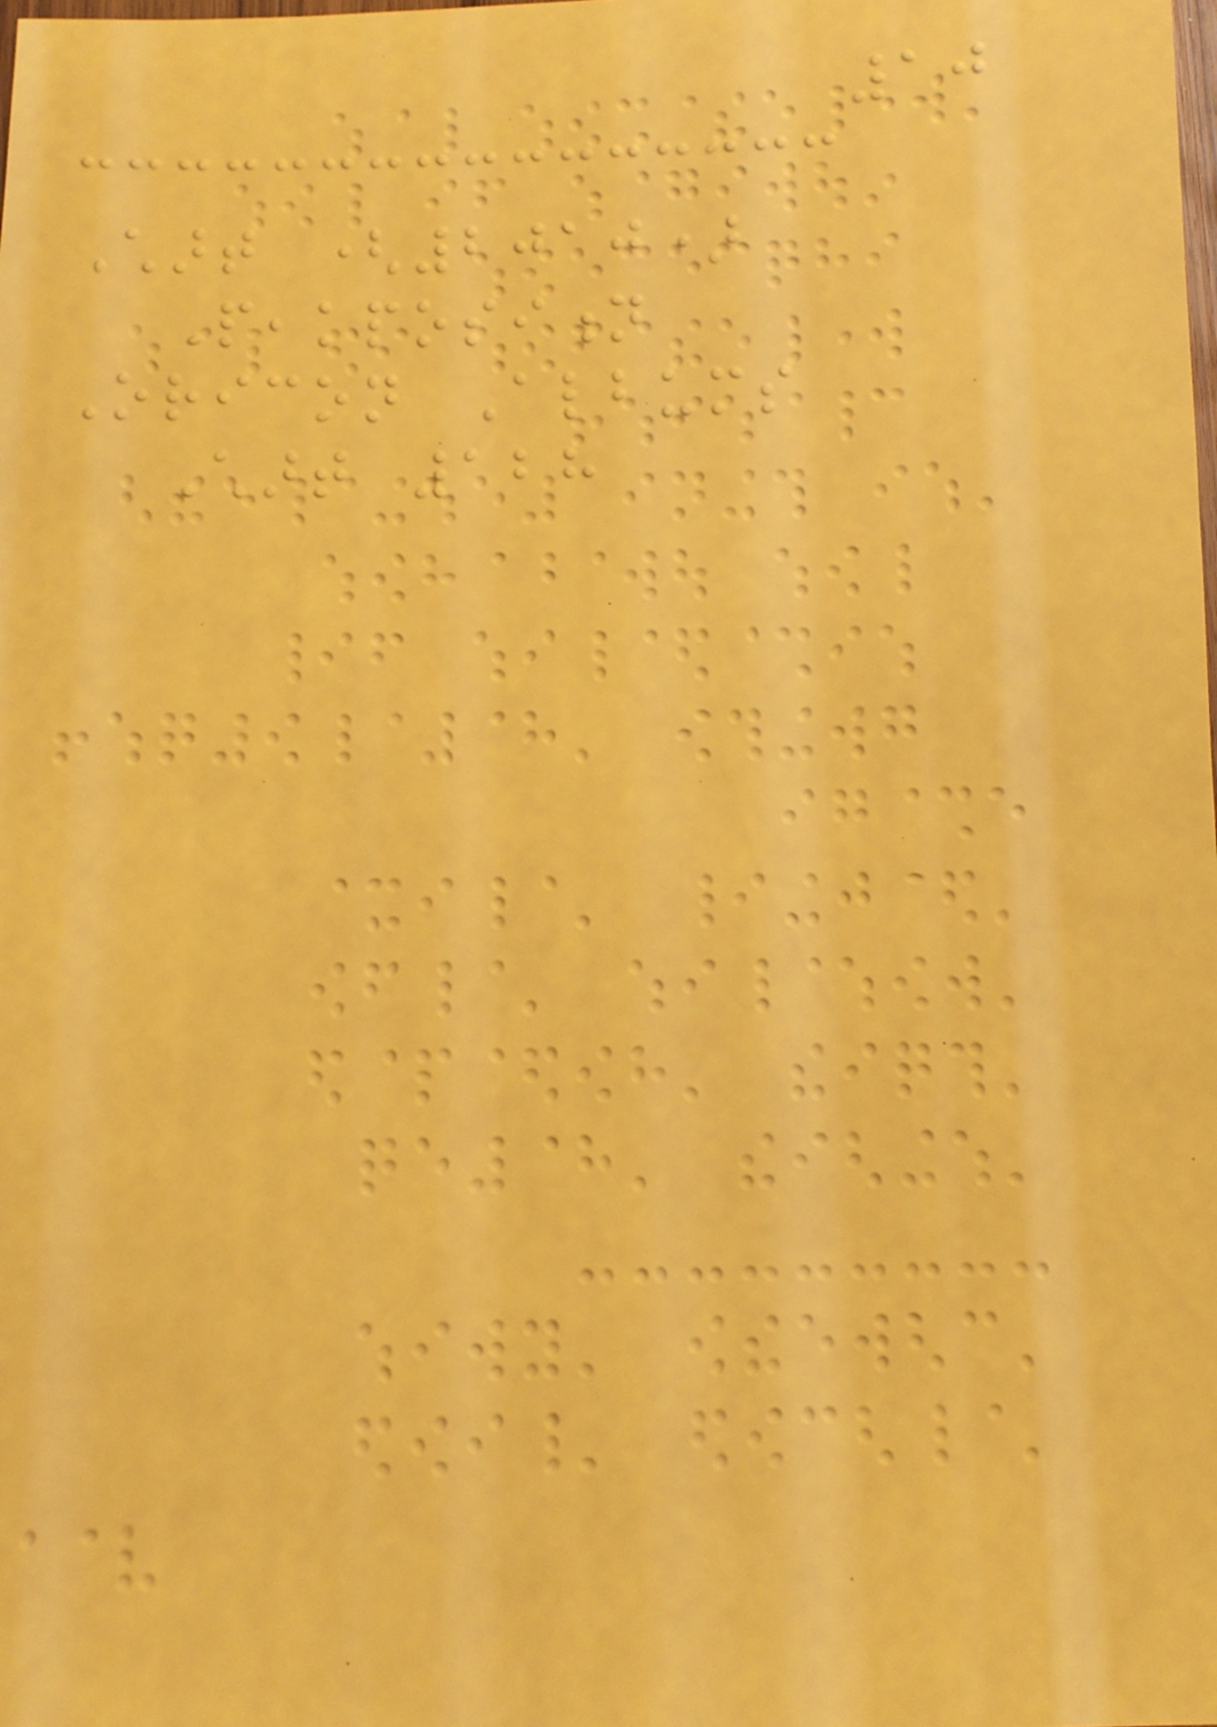10
Chart (2010)
Peakposition
Oricon Albums
Chart 128
